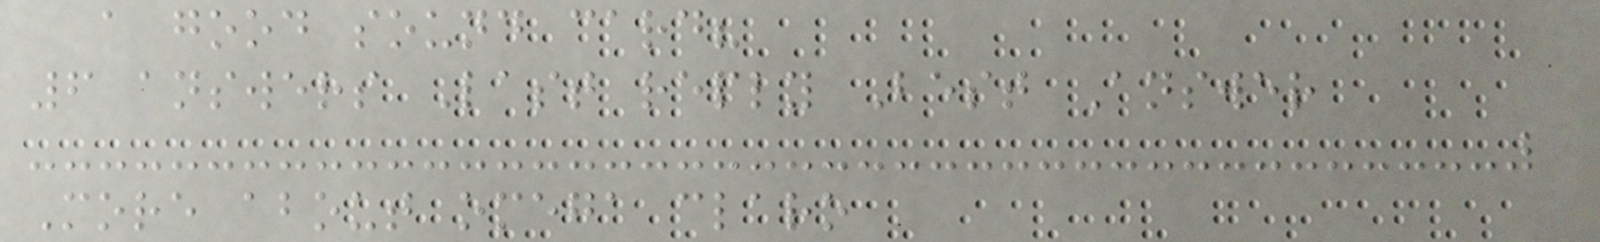a good sound card?
6 answers Last reply Best Answer
More about omega claro
